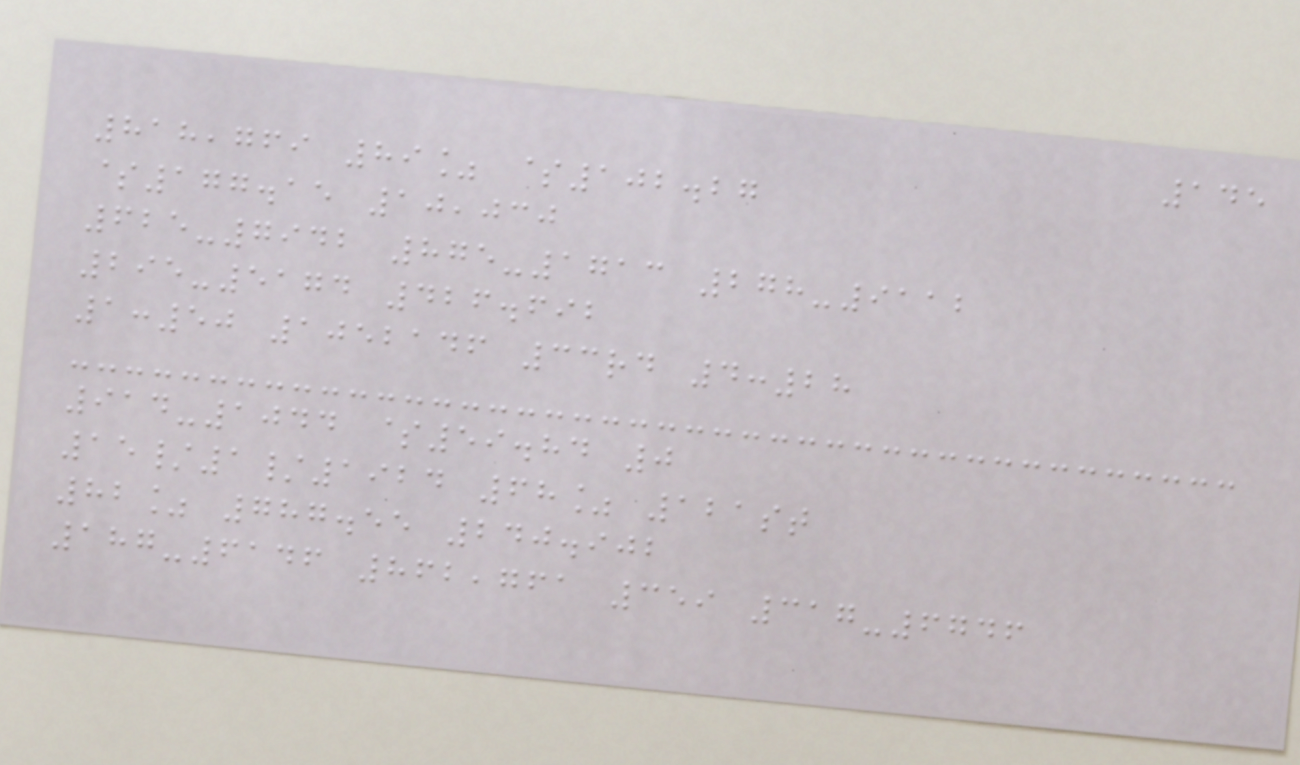145
818,769 89% $102.27
$177.15 10,030
625-7942 875-1713 278-9112
295-5174 426.692
1:50 1052146 33rd 4:28
914-1044 $59.84 0
15/1/1924 68% 121st
82% 787.55 240.902
187-6146 862,761 359 317-6746
